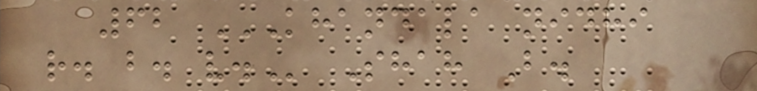62 KHANDALA NIDHI
R. B. V. Shah B.
